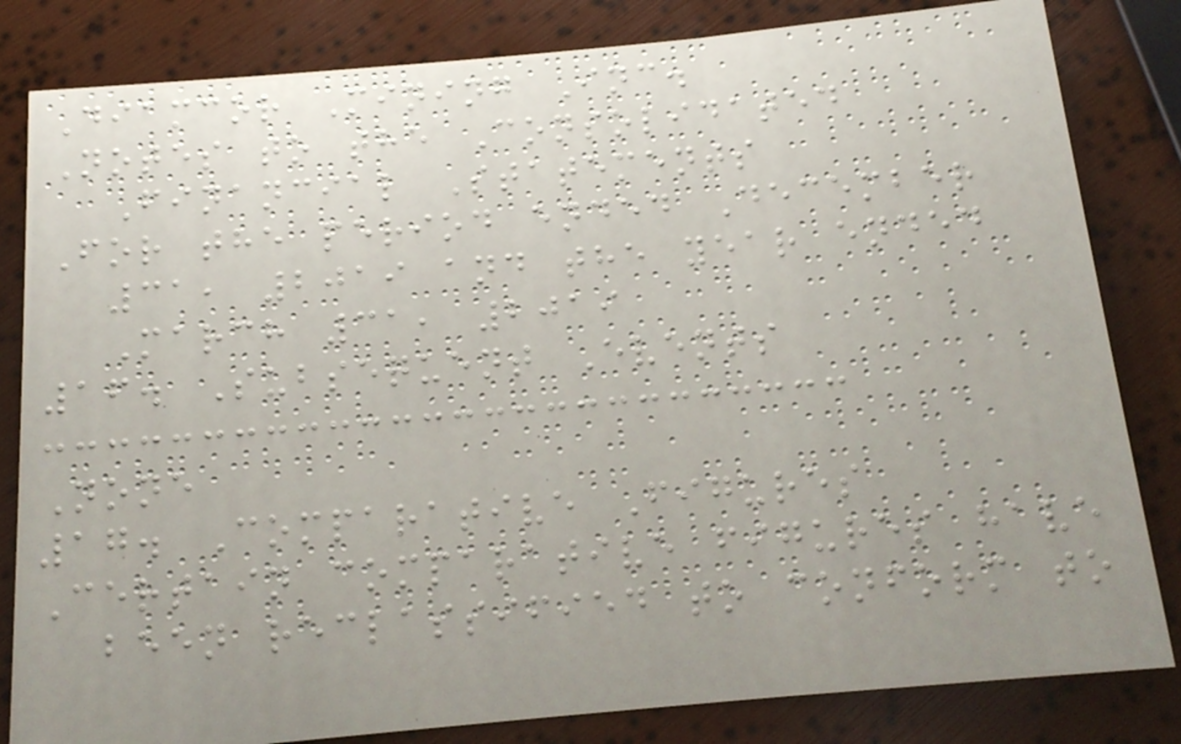Diamcor Mining Inc.
Notes to the Consolidated
Financial Statements
For the period ended December
31, 2019 and the year ended
March 31, 2019
16. Subsequent Events
None
17. Comparative Figures
Certain comparative figures have
been reclassified to conform to
